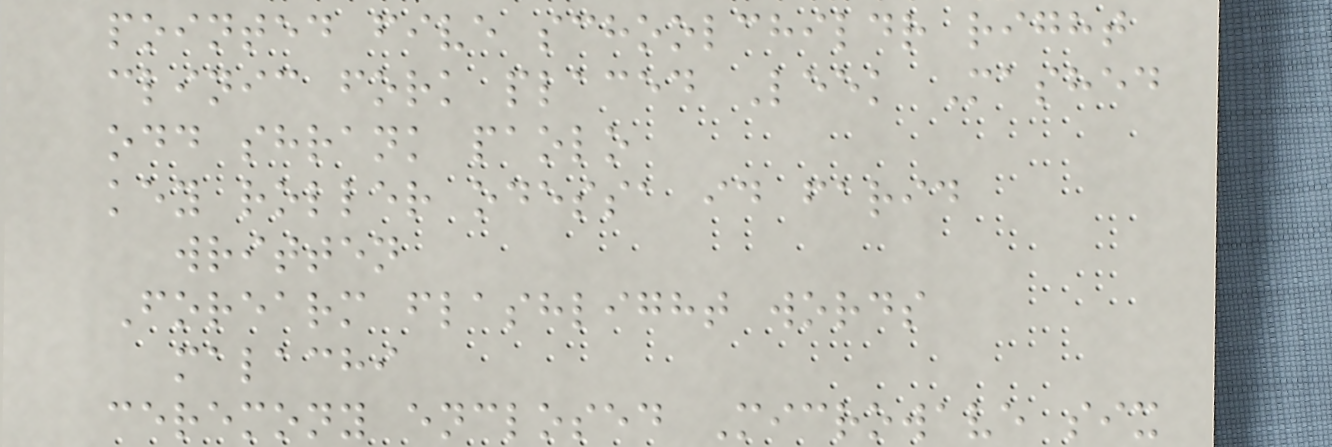pointed five schoolchildr right
clinic fork placed Leek Mashed
odd shrank paolo
key roller odessa id farid
written
Forearm flashlight words
malachi
ceremony enclosed Microwave six
